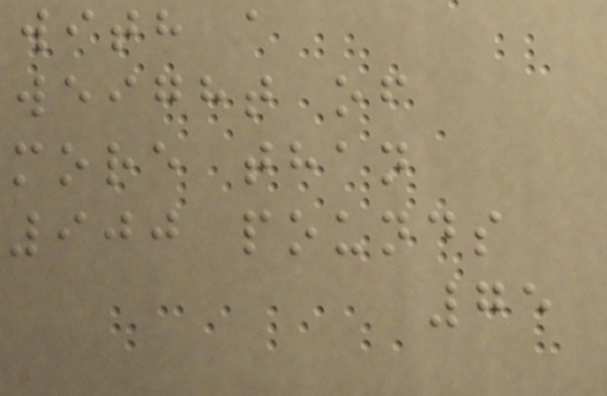with a
weight of
more than
900 pounds
75
